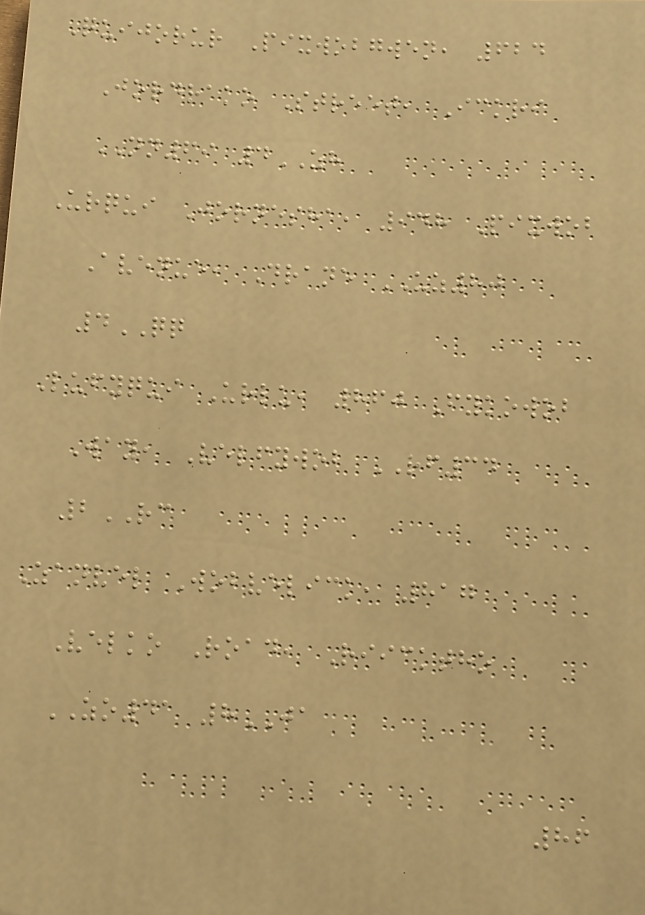Quijorur Pixwobgwen, 624
Jordrako Street, Ickri
NN69 4ZH
Urqui Jornesha, 948 Pixwob
Avenue, Drane UZ80
4QQ
Lufyqui Urlu, 860 Fykowob
Way, Velfywob RF34
2RC
Zanvel Wobvelick, 817
Velko Road, Riicktho
ZO41 8JA
86
